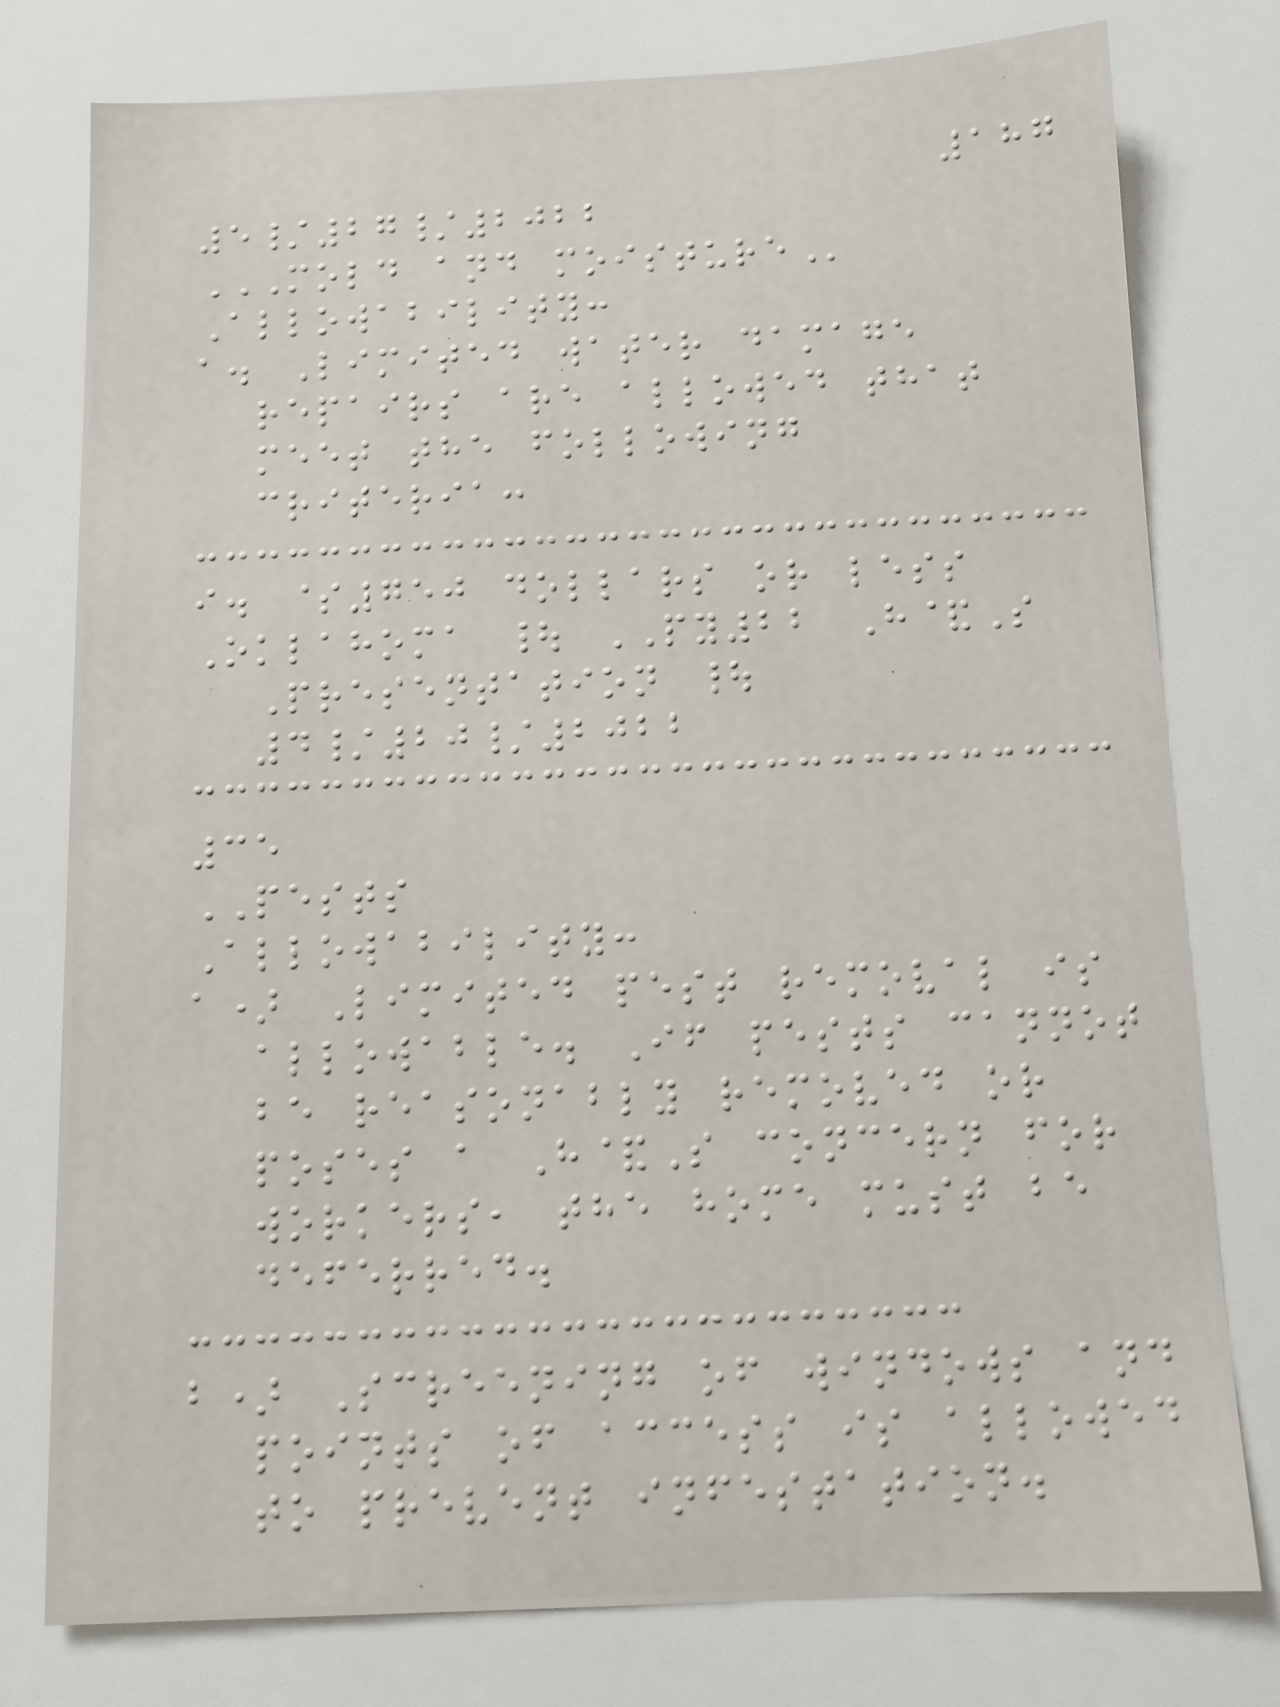187
5/27/2022
MOLD AND MOISTURE
Allowability:
a. Limited water damage
repairs are allowed that
meet the following
criteria:
i. $750 dollars or less
Oklahoma | PY22 H&S
Presentation |
4/20/2022
35
PESTS
Allowability:
a) Limited pest removal is
allowable. If pests cannot
be reasonably removed or
poses a H&S concern for
workers, the home must be
deferred.
b) Screening of windows and
points of access is allowed
to prevent infestation.
